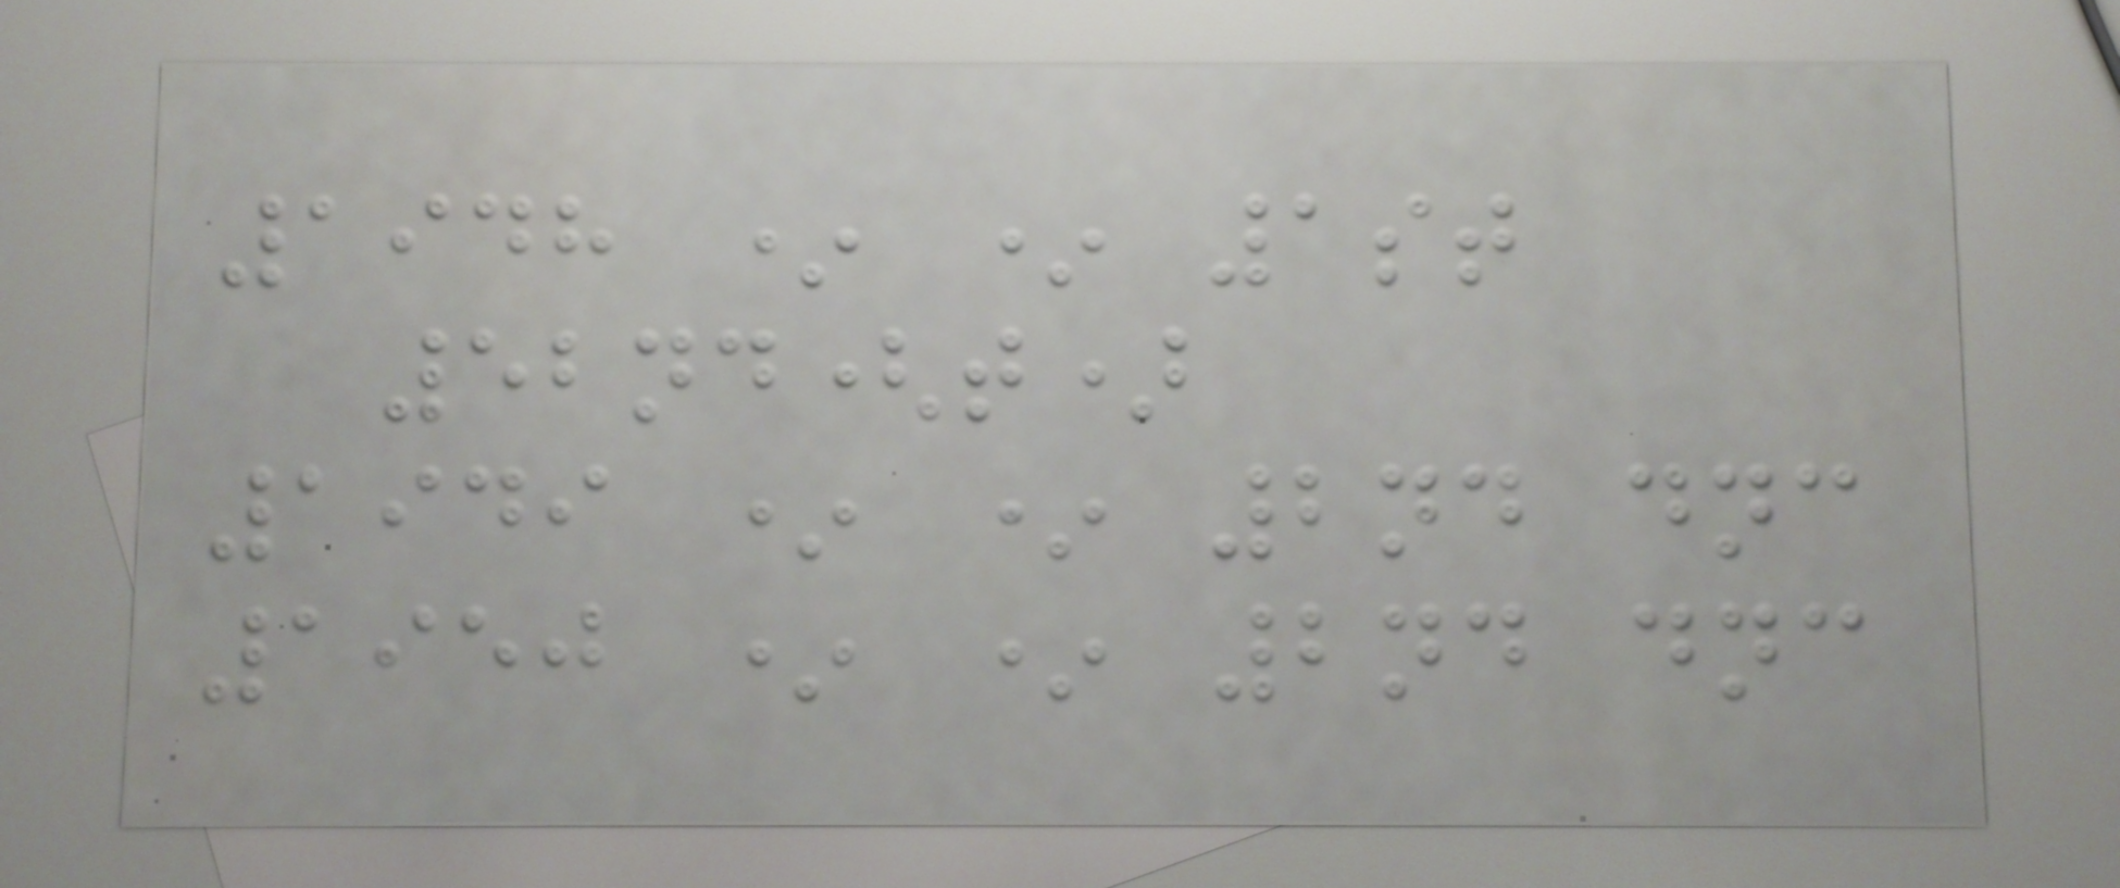1948 * * 1st
52nd(t)
1949 * * 2nd dnc
1950 * * 2nd dnc
